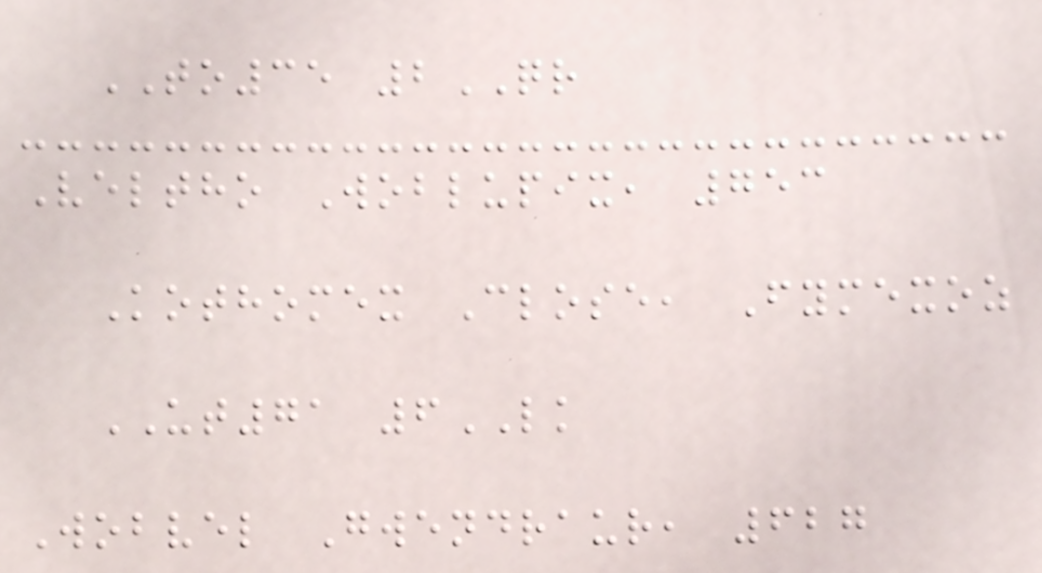TO35 2QR
Veltho Woblupix, 753
Kothomex Close, Fymexoz
UT71 6LK
Wobvel Gwendraur, 627
